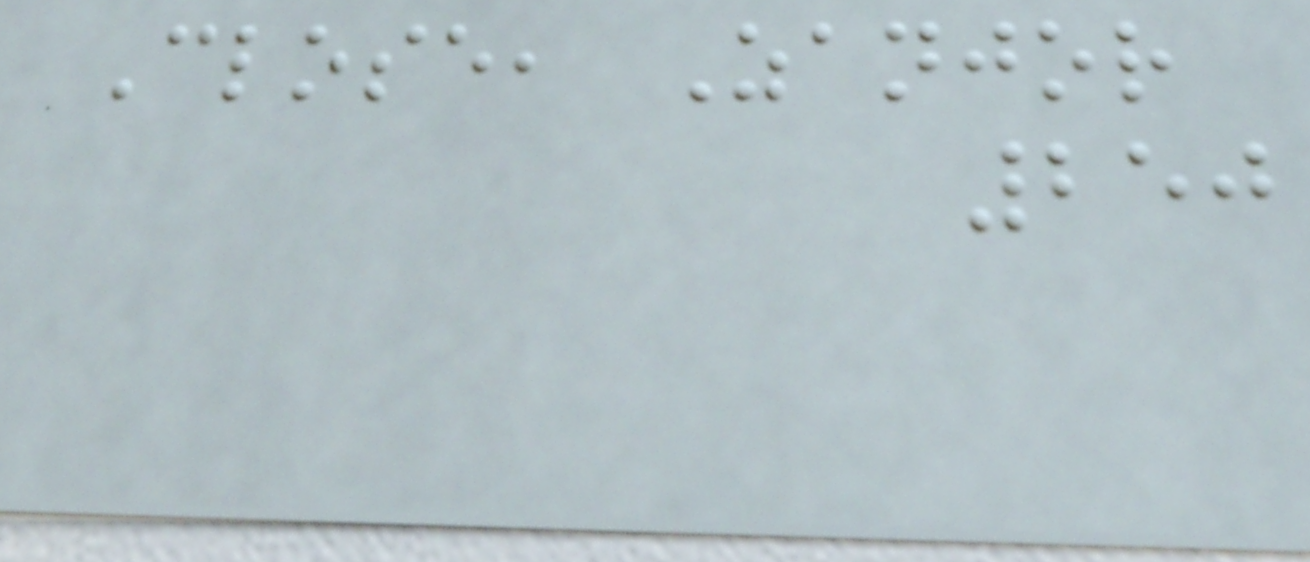Close, Zanjor
250
